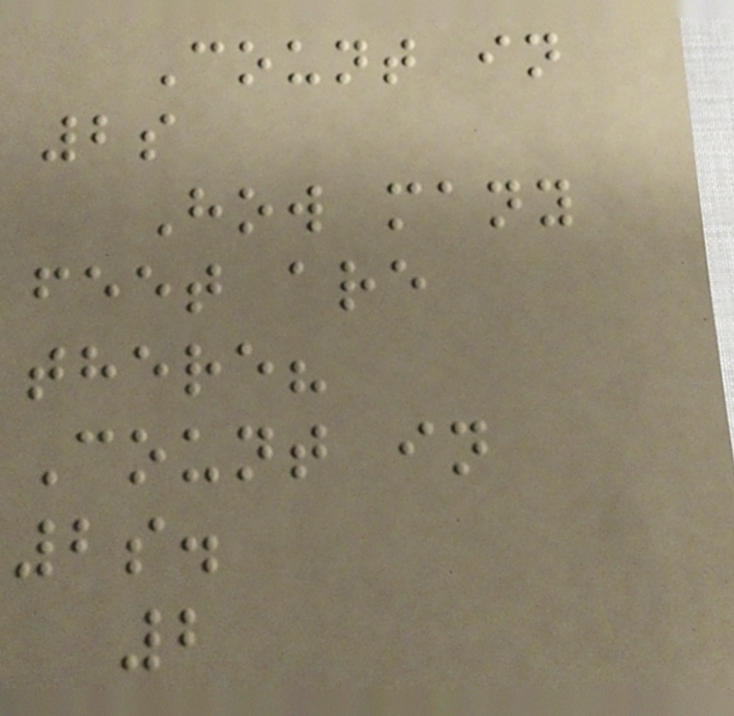Count in
2s
How many
feet are
there?
Count in
2s.
2
